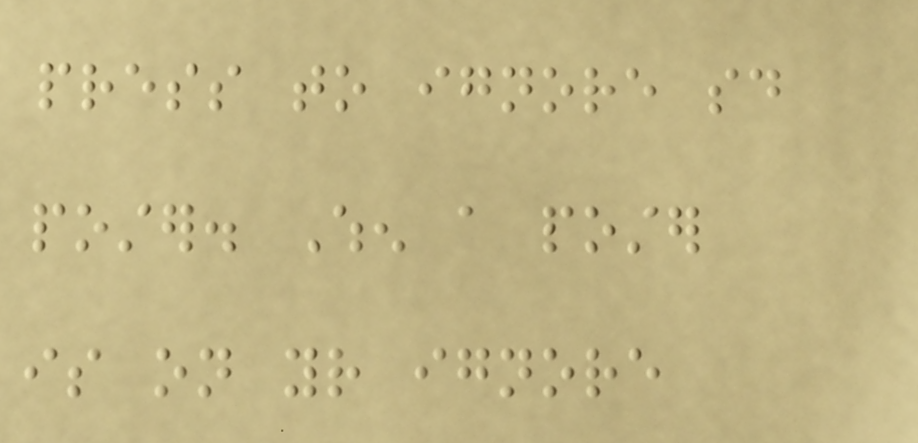press to ignore said
poster. When a poster
is on your ignore
